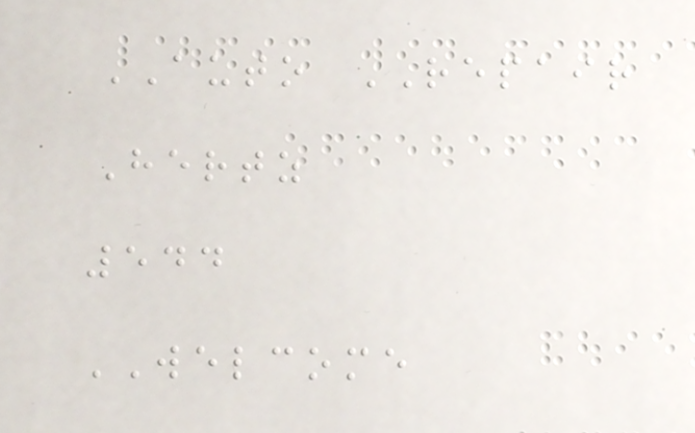AUTO REPAIR
Hertz
544
WELCOME
